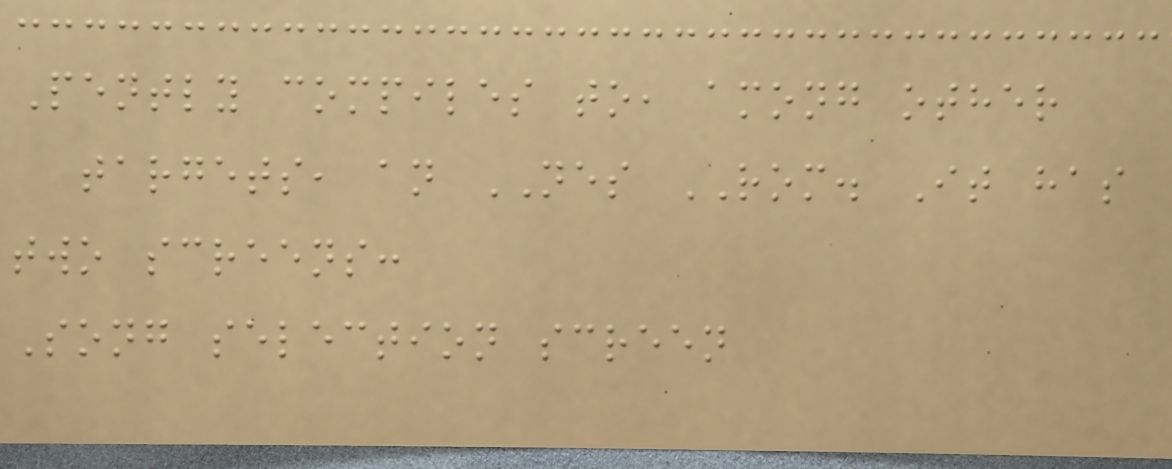Pently compiles to, among other
targets, an NES ROM. It has
two screens:
Song selection screen
